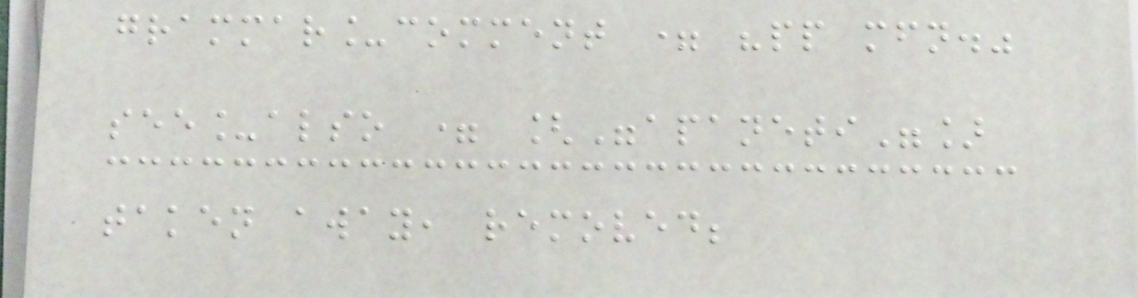grammar_comment = "pp mfn."
see_also = ["apaneti"]
taken away, removed;
